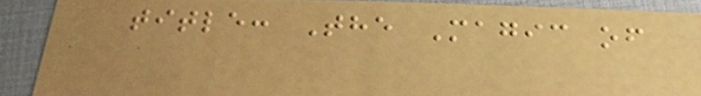title: The Magic of
